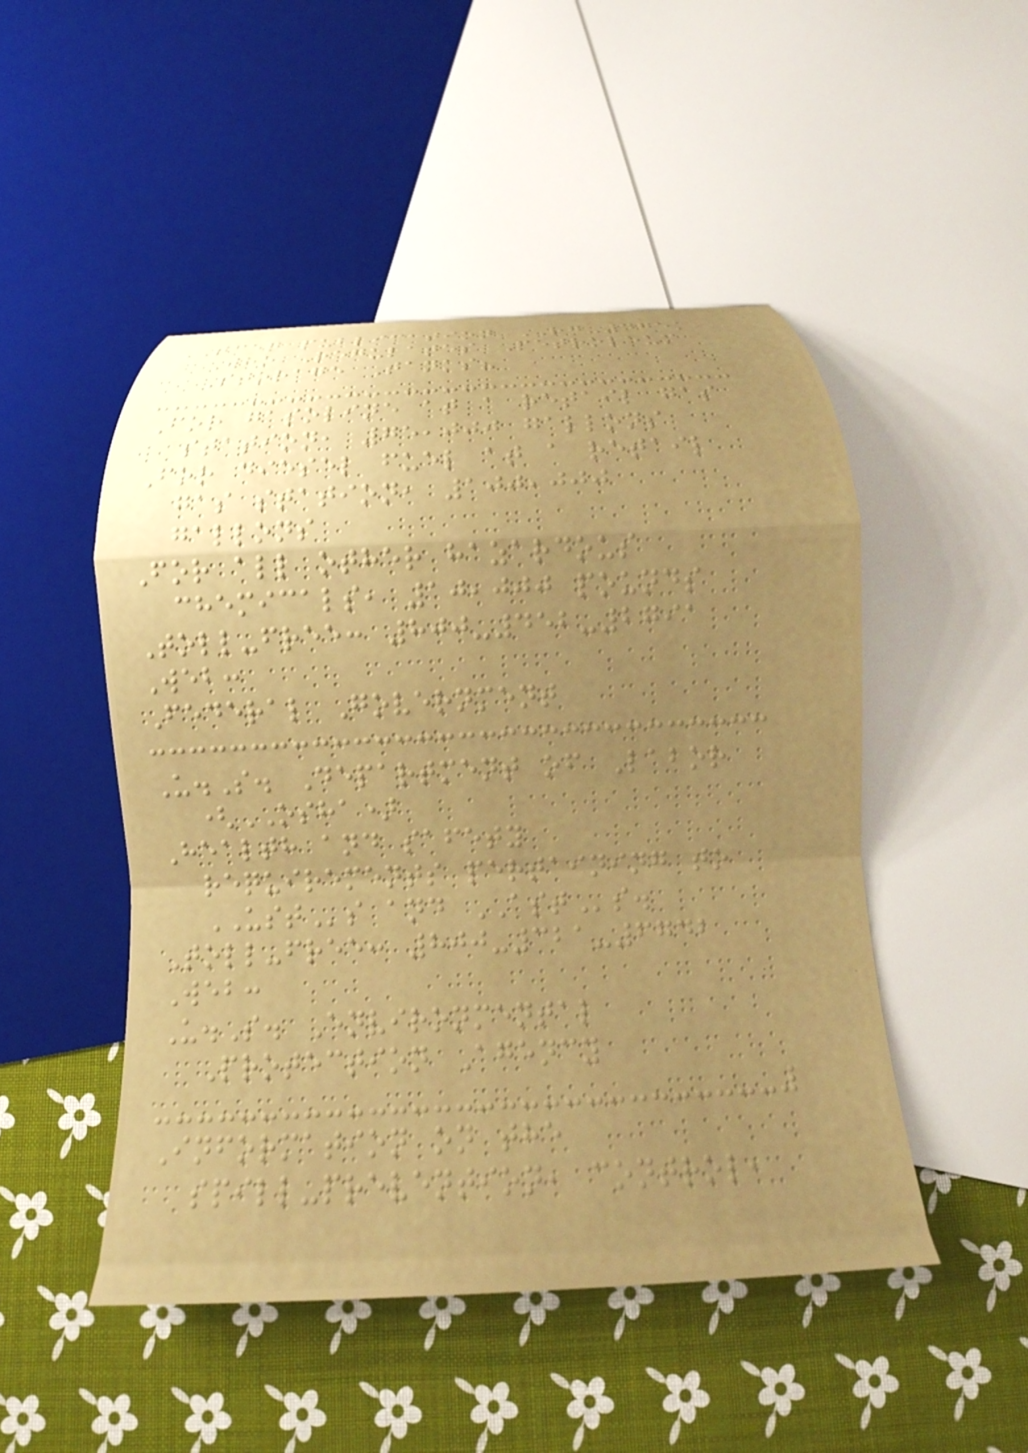TCEQ publication RG-475k
Who Regulates Petroleum
Storage Tanks?
For gasoline at a retail gas
station, 75,000 gallons
For diesel fuel at a retail
gas station, 100,000
gallons
For all other hazardous
chemicals, 10,000 pounds
Toll-free: 800-452-2791
Web:
Federal Government
U.S. Department of Labor
(OSHA)
Health and safety
requirements pertaining to
USTs and ASTs.
Toll-free: 800-321-6742
Web:
U.S. Environmental
Protection Agency
Information on the
spill-prevention, control,
